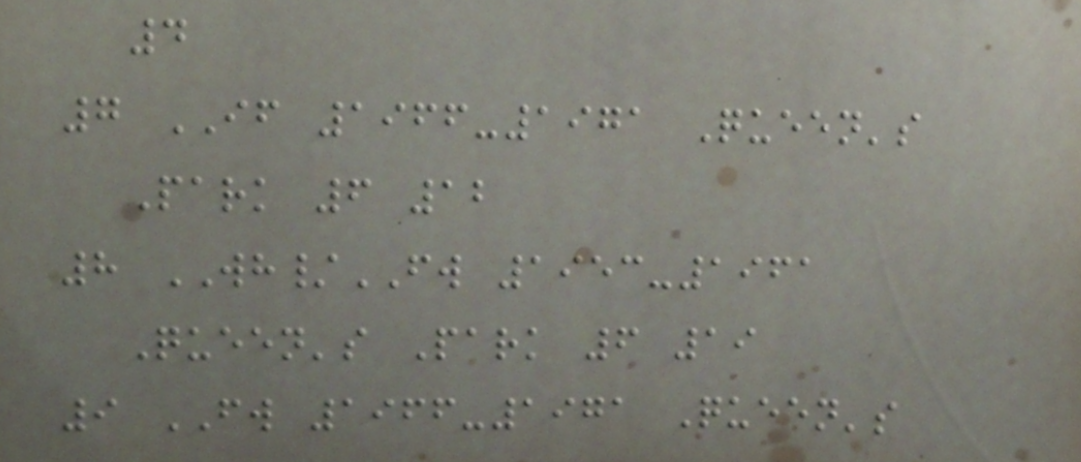4
7 IF 1966-1971 Queen's
Park 6 12
8 WH/FW 1953-1961
Queen's Park 6 19
9 FW 1966-1971 Queen's
